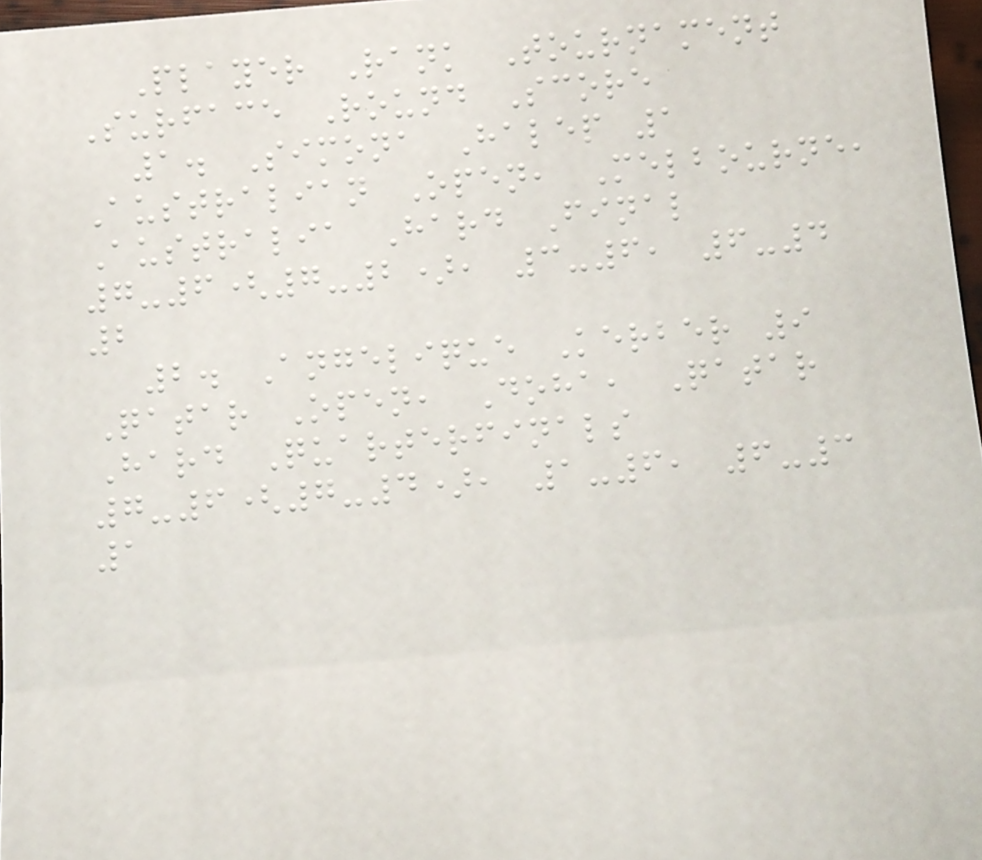Player Rank Tournament
Surface Round Score
1. Simona Halep 1
Australian Open, Melbourne,
Australia Hard Final
7-6(7-2), 3-6, 6-4
2
2. Angelique Kerber 9
Qatar Open, Doha, Qatar
Hard Quarterfinals
7-6(7-4), 1-6, 6-3
1
